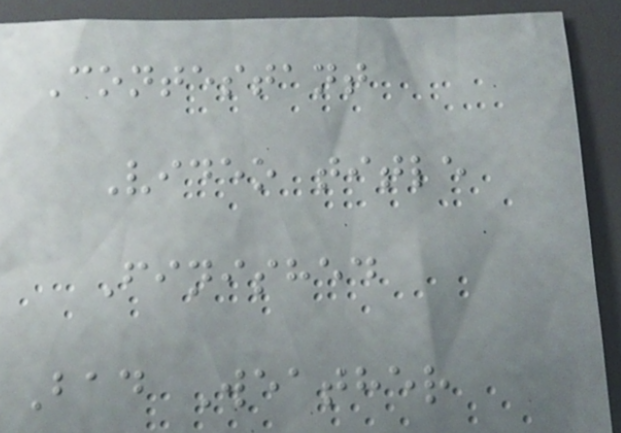Contestant
Video title
Finished
Bad Weather
